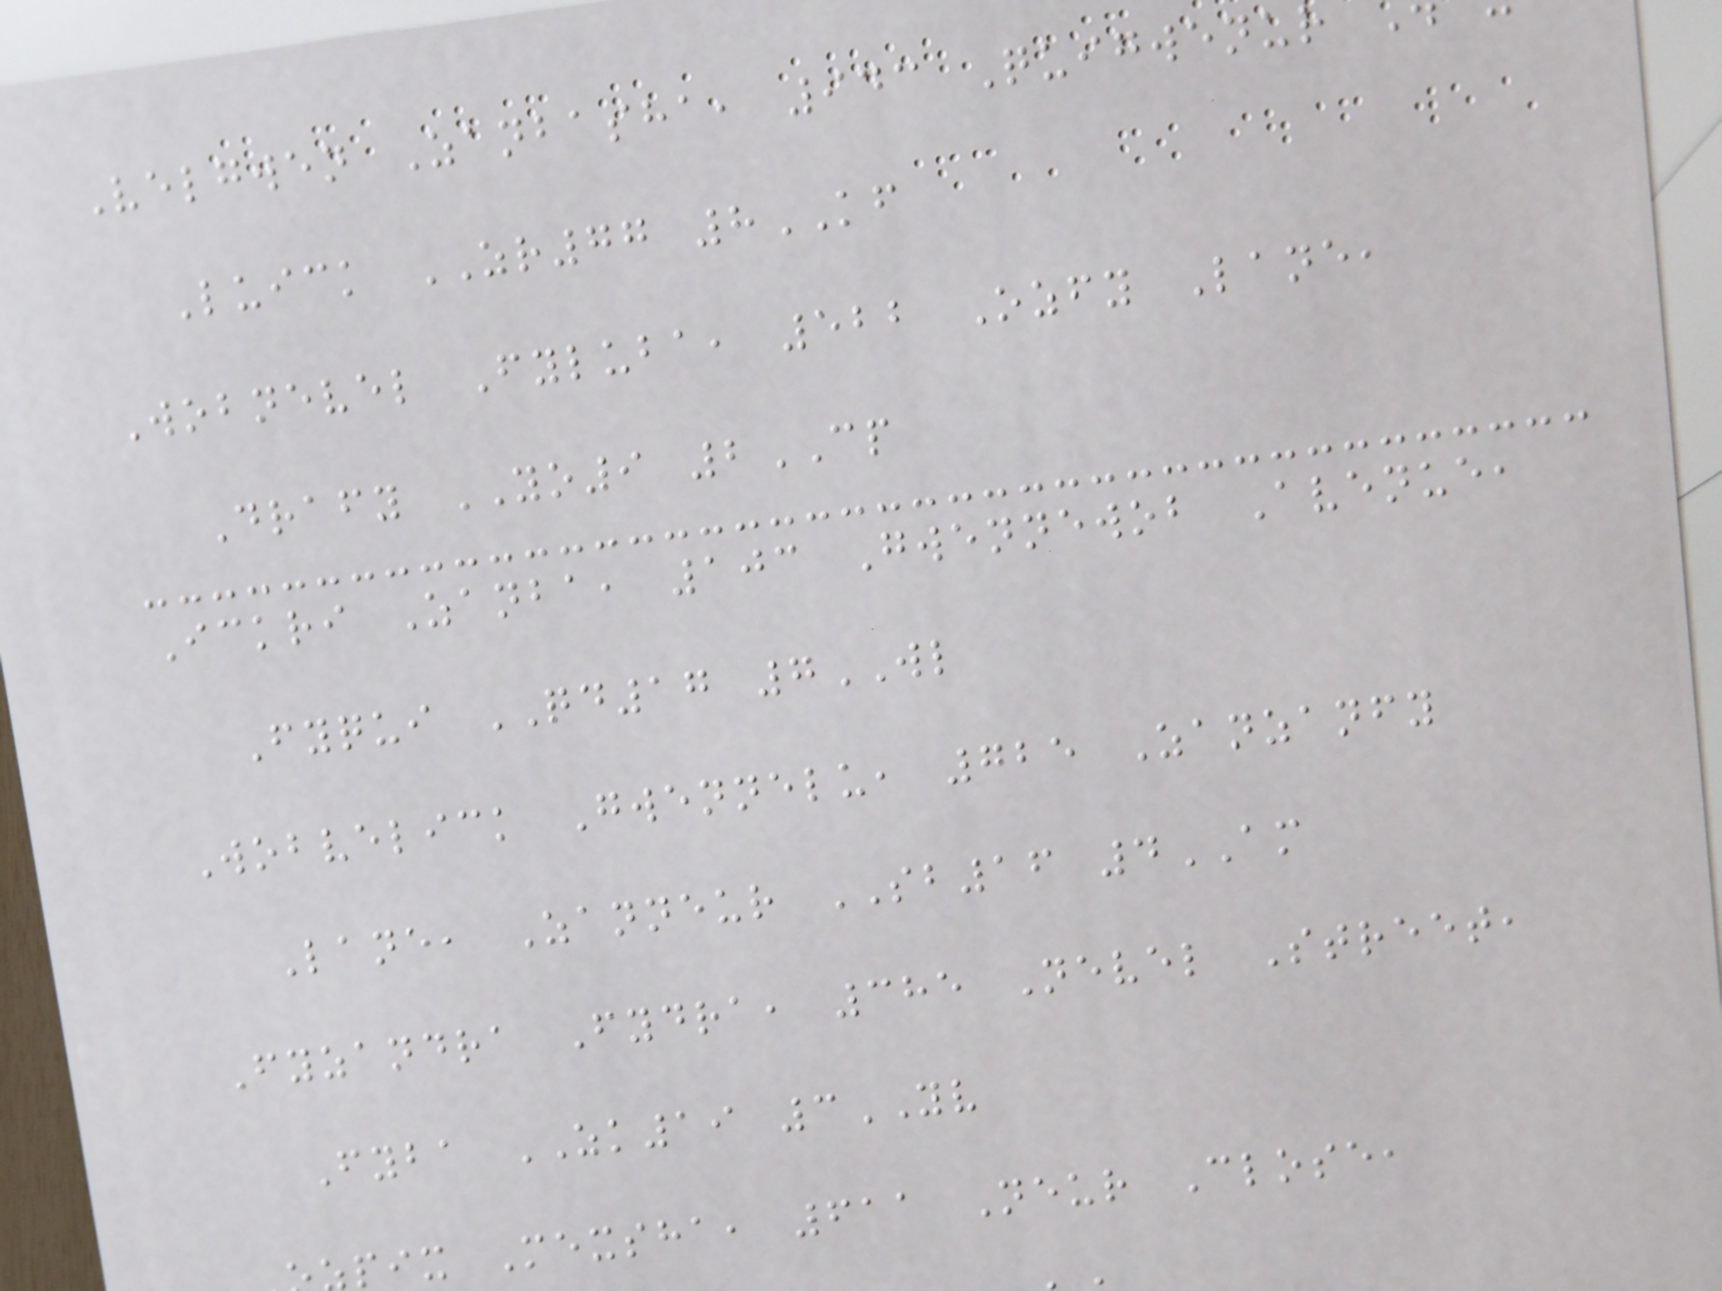Velgwen Zanbasha, 943 Quigwenur
Luick ZR77 8KF
Wobnevel Fyluba, 522 Ozfy Lane,
Drafy YO9 2CP
Ickri Zanba, 103 Gwennewob Avenue,
Fyqui QD17 7WL
Wobvelick Gwennelu, 725 Zanzanfy
Lane, Zanneur SB16 4AM
Fyzandra Fydra, 385 Nevel Street,
Fyba ZK19 3YV
pix Mexsha, 611 Neur Close,
